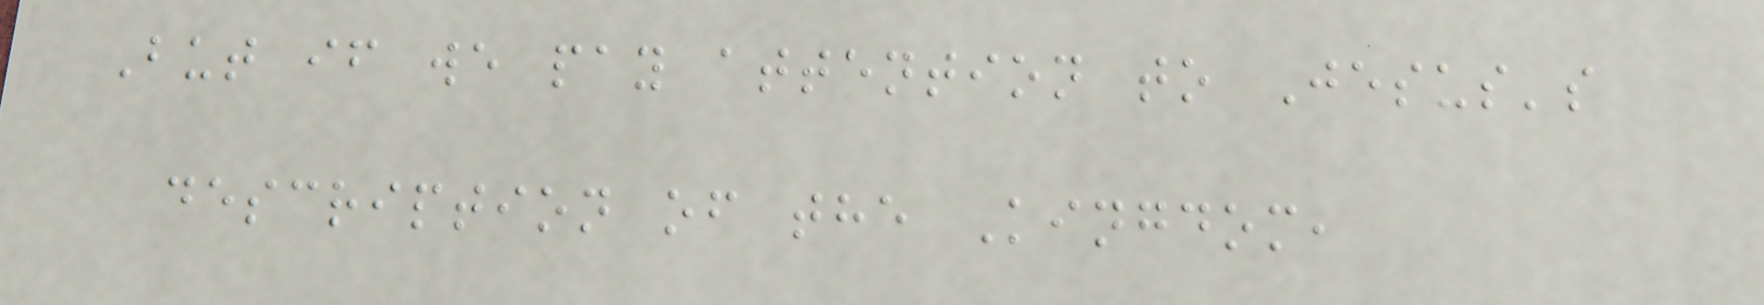But if we pay attention to Jesus's
description of the Kingdom,
